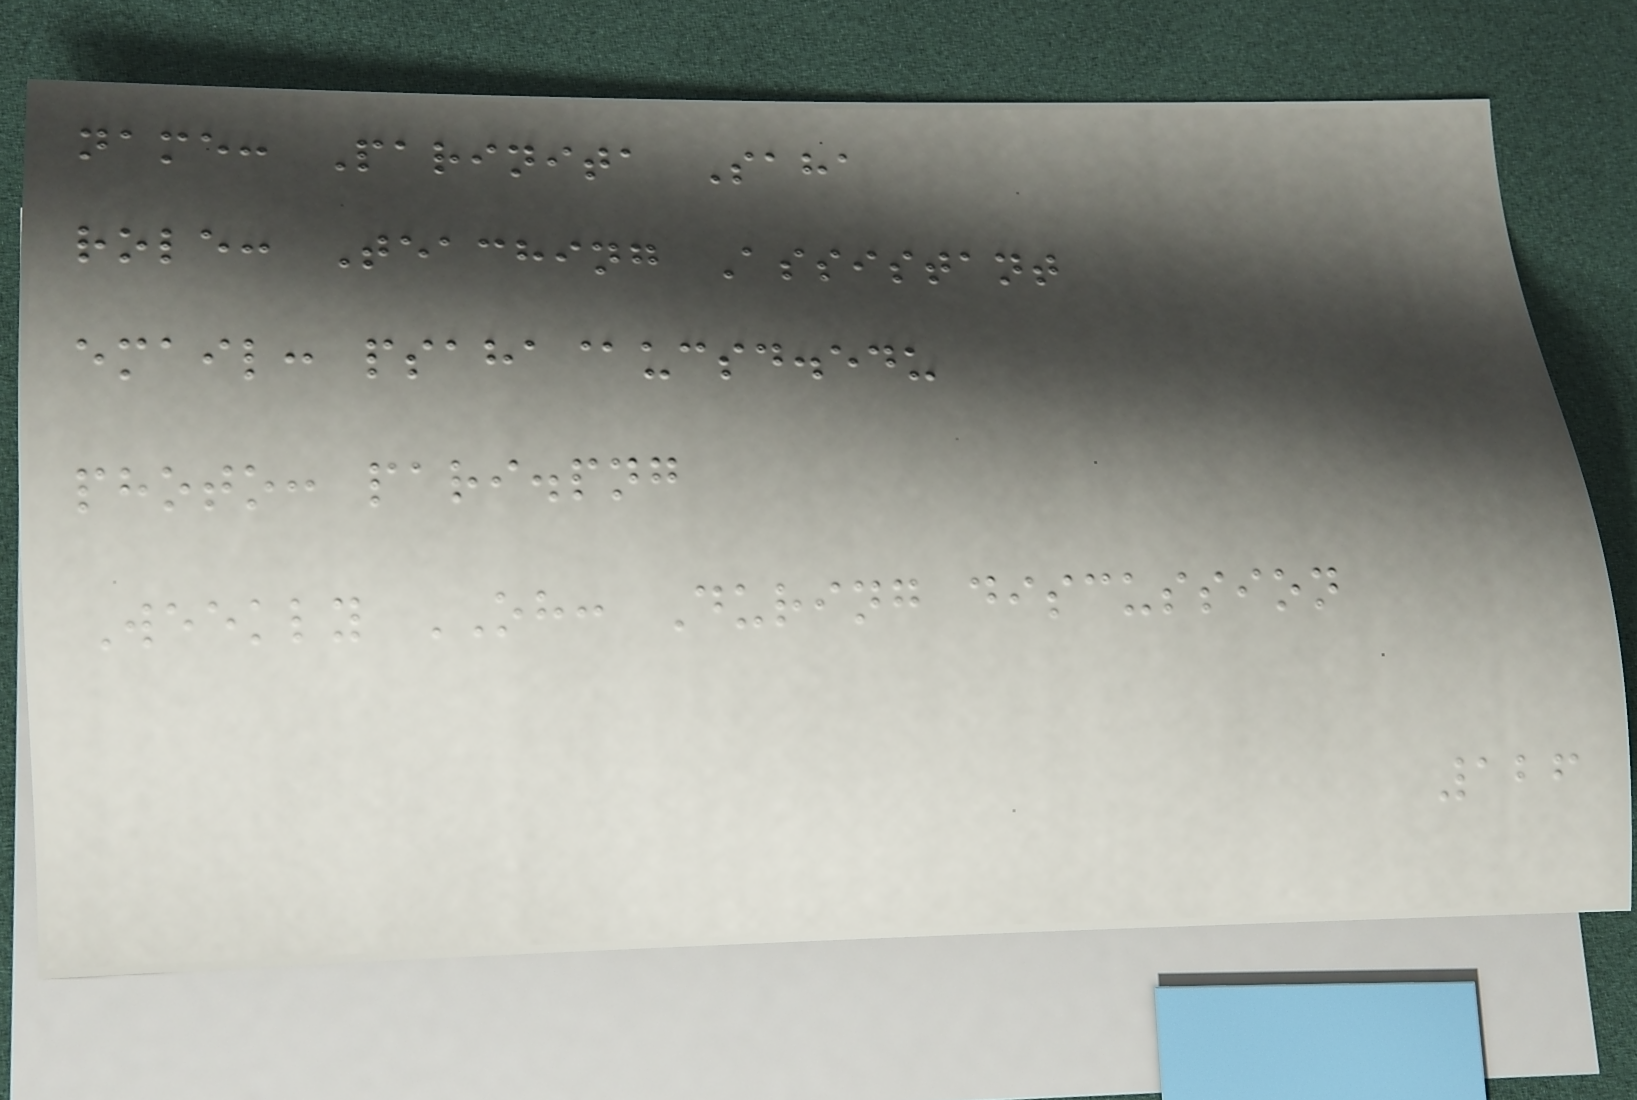name: Parinita Saha
role: Teaching Assistant
email: psaha@ucsd.edu
photo: pari.png
Weekly OH: During discussion
126
